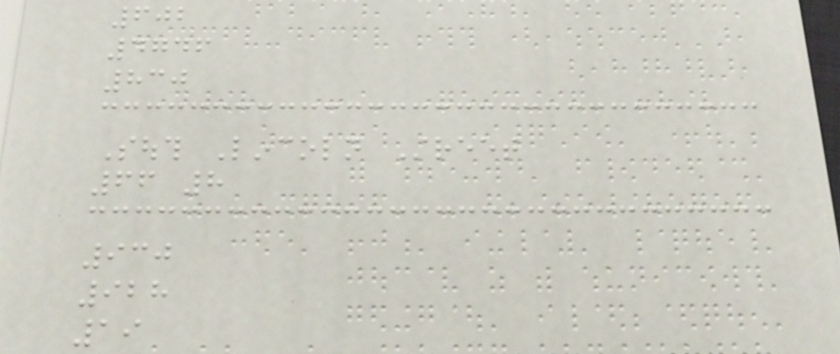602
4746
830
South Lincoln Street
66 8
930
928
19
